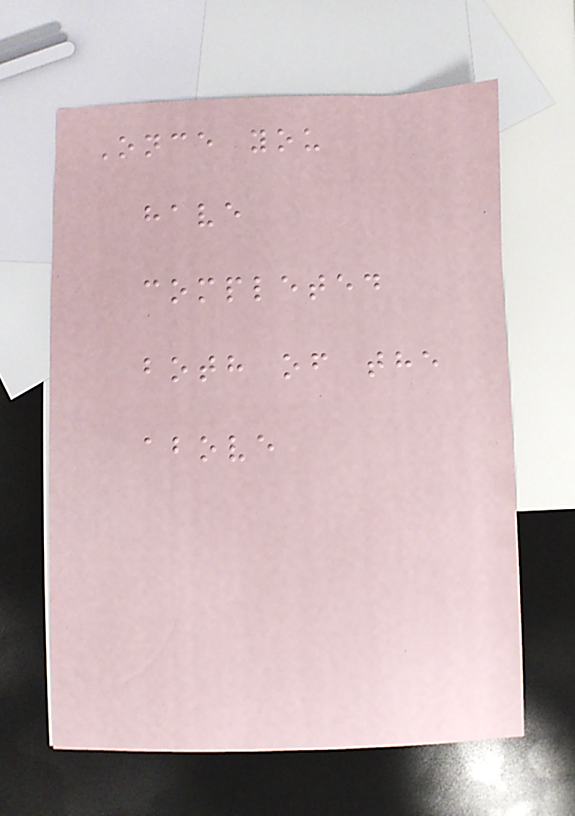Once you
have
completed
both of the
above
